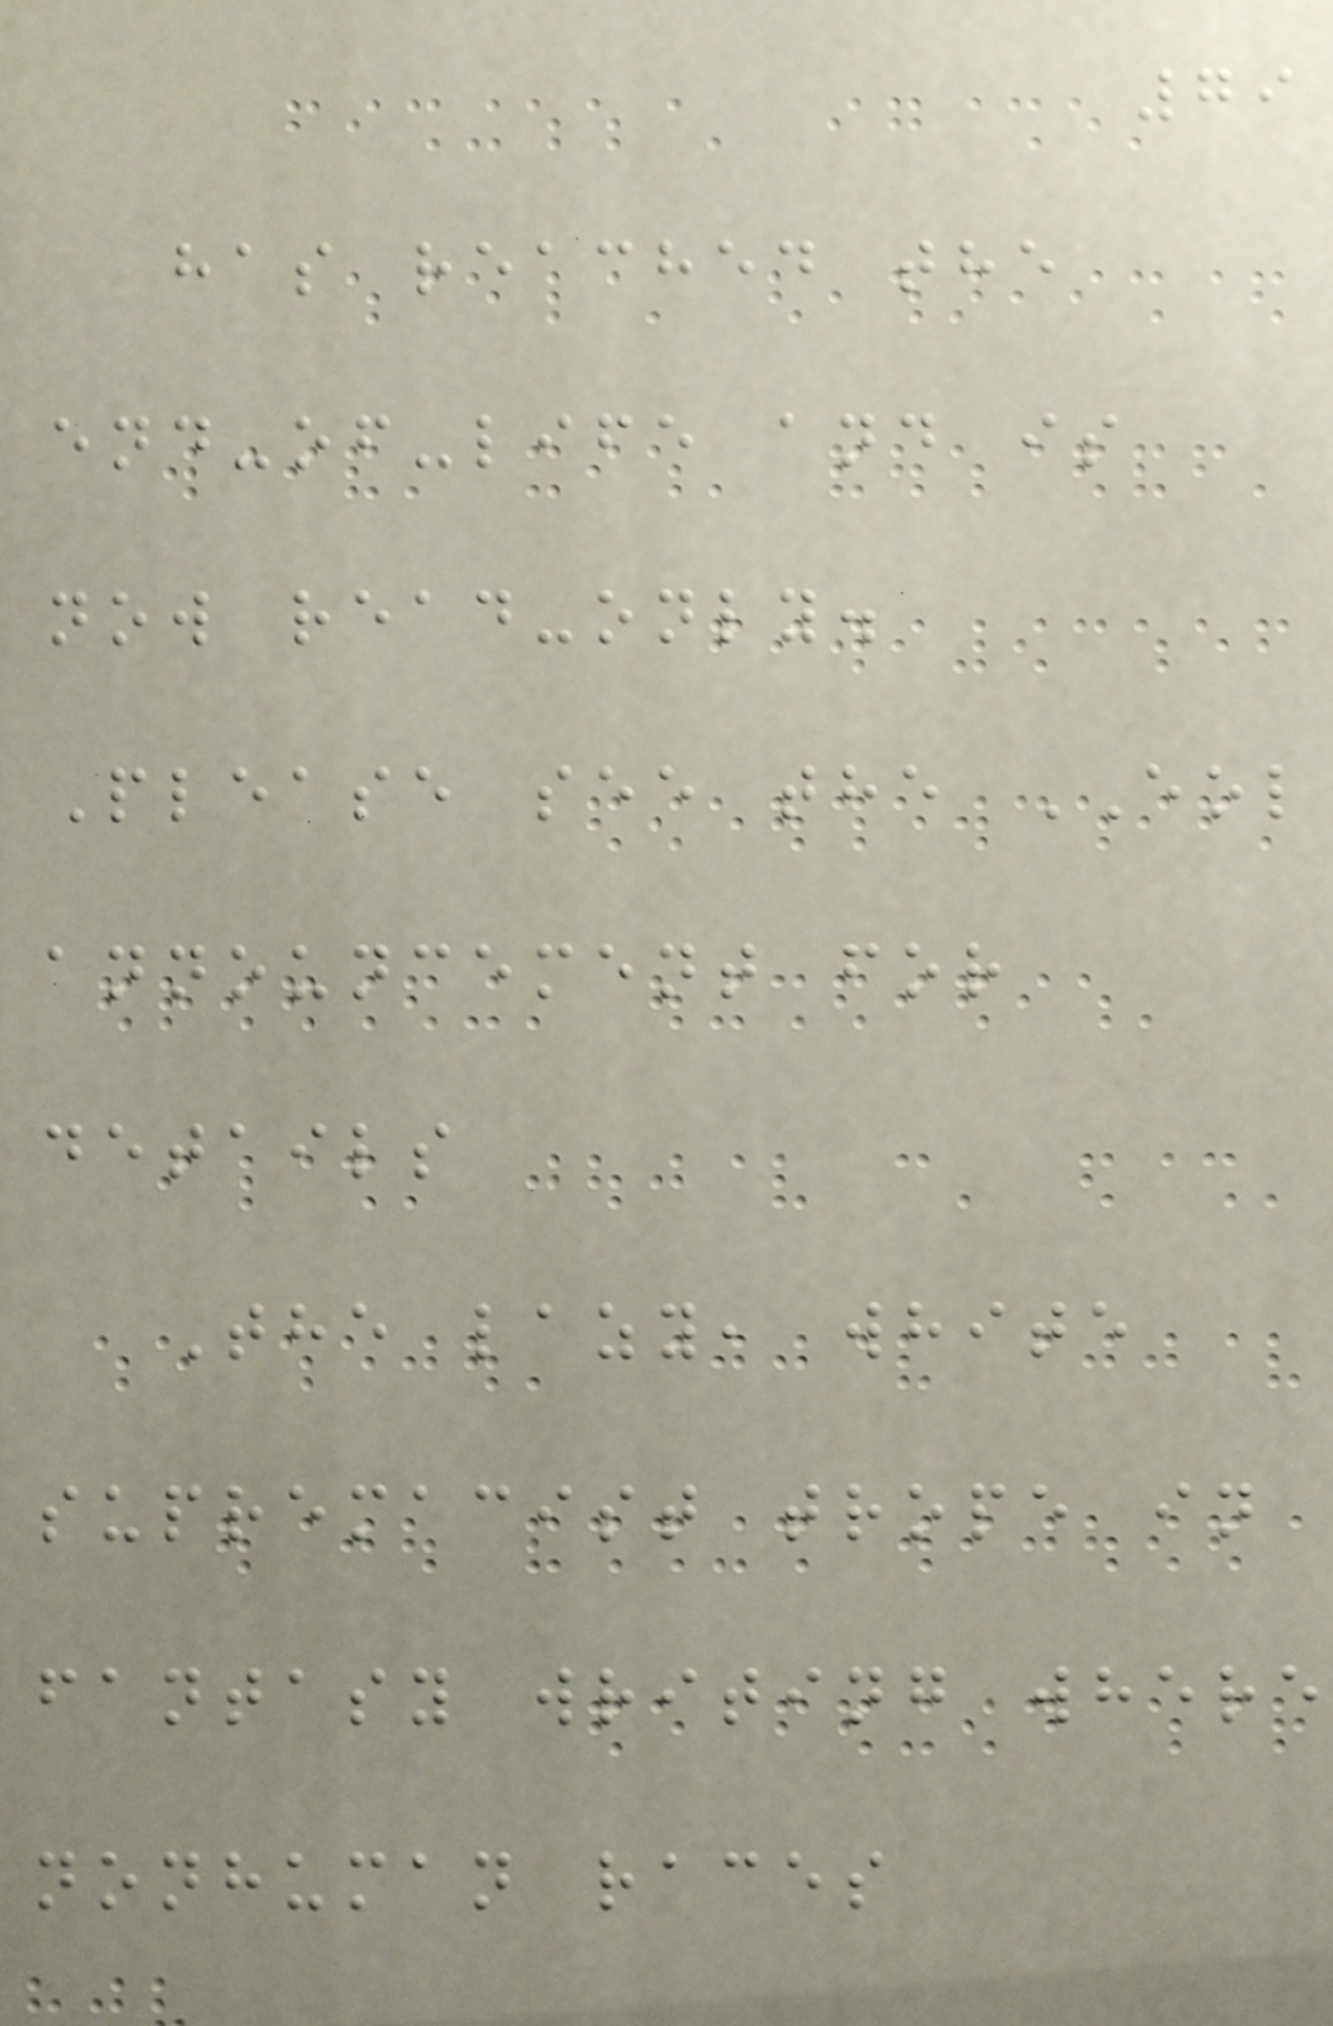79
has reached the
end-of-life and is
now read-only.
Please see the EOL
announcement for
details
The lazy, white
supremacist trope in
fantasy writing where
nonhuman races
